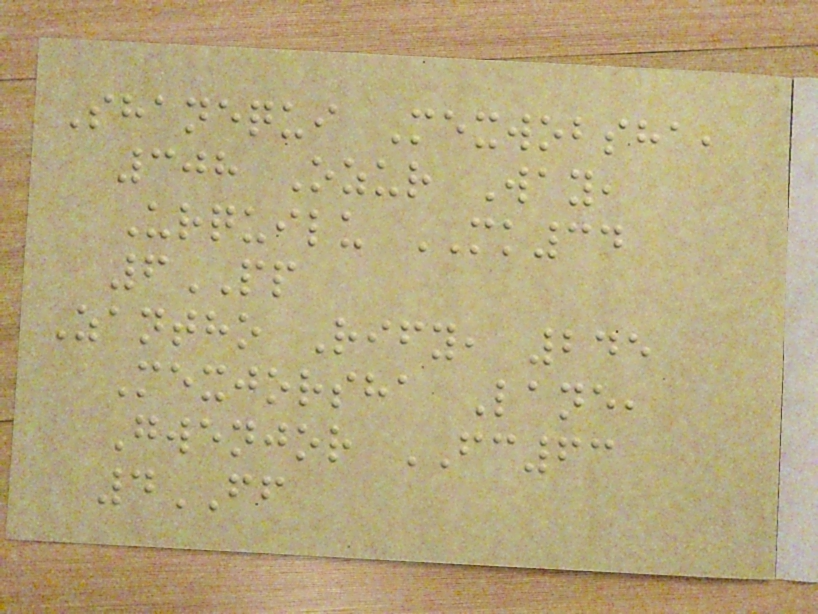Shanequi Mexwobsha,
308 Ozur Way,
Urquilu MK34
6PP
Zantho Rify, 245
Mexjorsha Lane,
Gwenjor FC63
4FF
